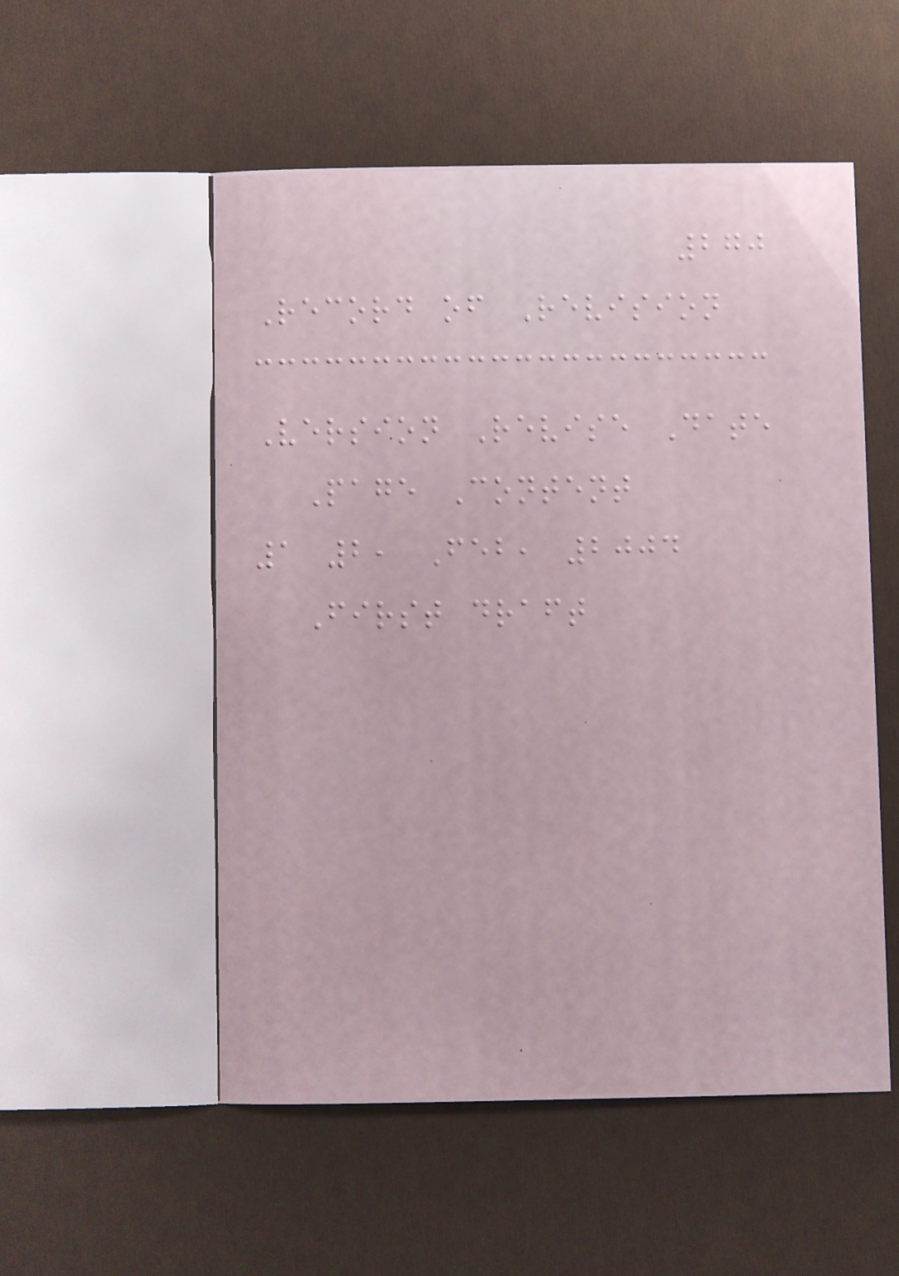270
Record of Revision
Version Revise Date
Page Content
1 2, Feb, 2004
First draft
